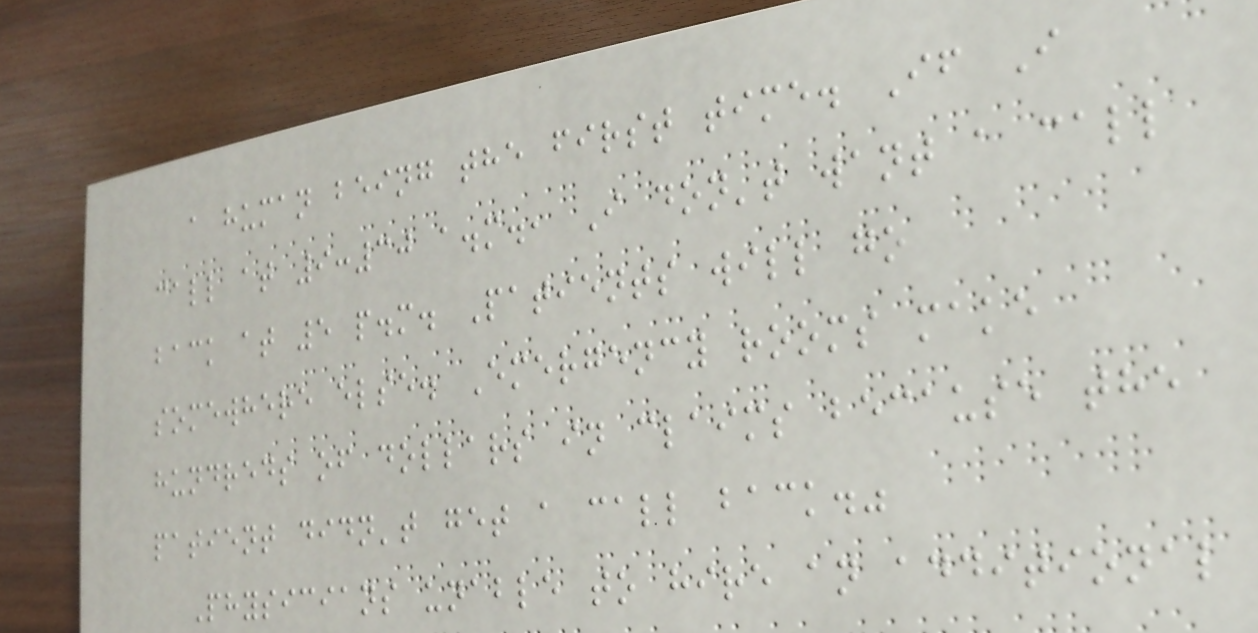a human being the first time. If I
call at 9:30 a.m., I don't want a call
back at 5 p.m. Patients will go
somewhere else. Emergency rooms make
hundreds of dollars in claims because the
patient didn't get a call back."
Physicians unable to hire an additional
